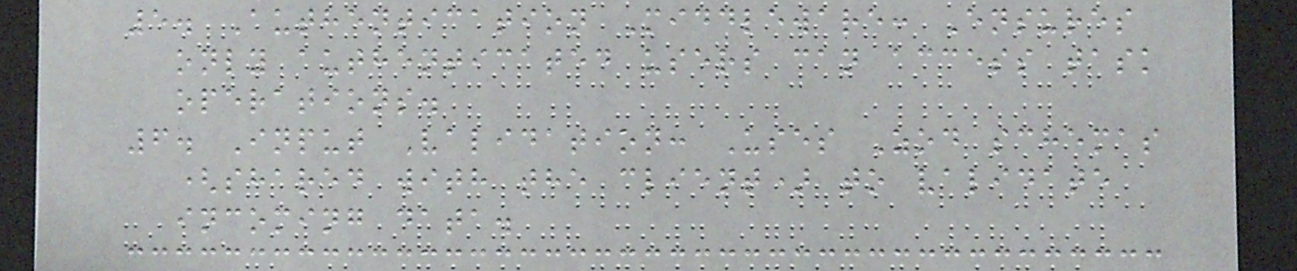5. Authentication Middleware: Ensures
only authenticated users can access task
operations.
6. Input Validation: Uses Zod schemas
(shared with the client) to validate
incoming data.
